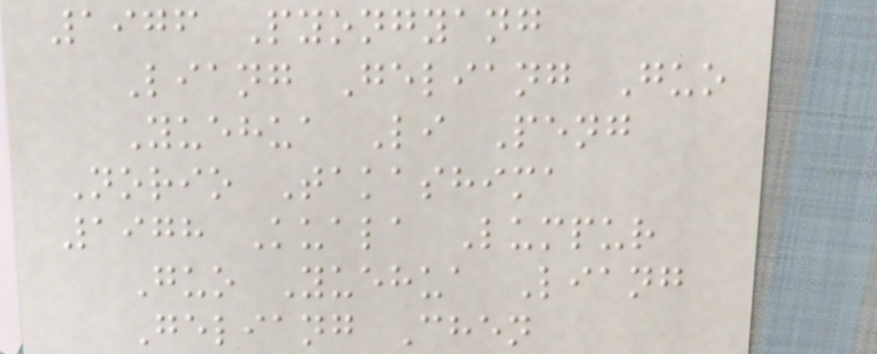1976 Pyongyang
Liang Geliang Guo
Yuehua Li Peng
Norio Takashima
1978 Kuala Lumpur
Guo Yuehua Liang
Geliang Chen
